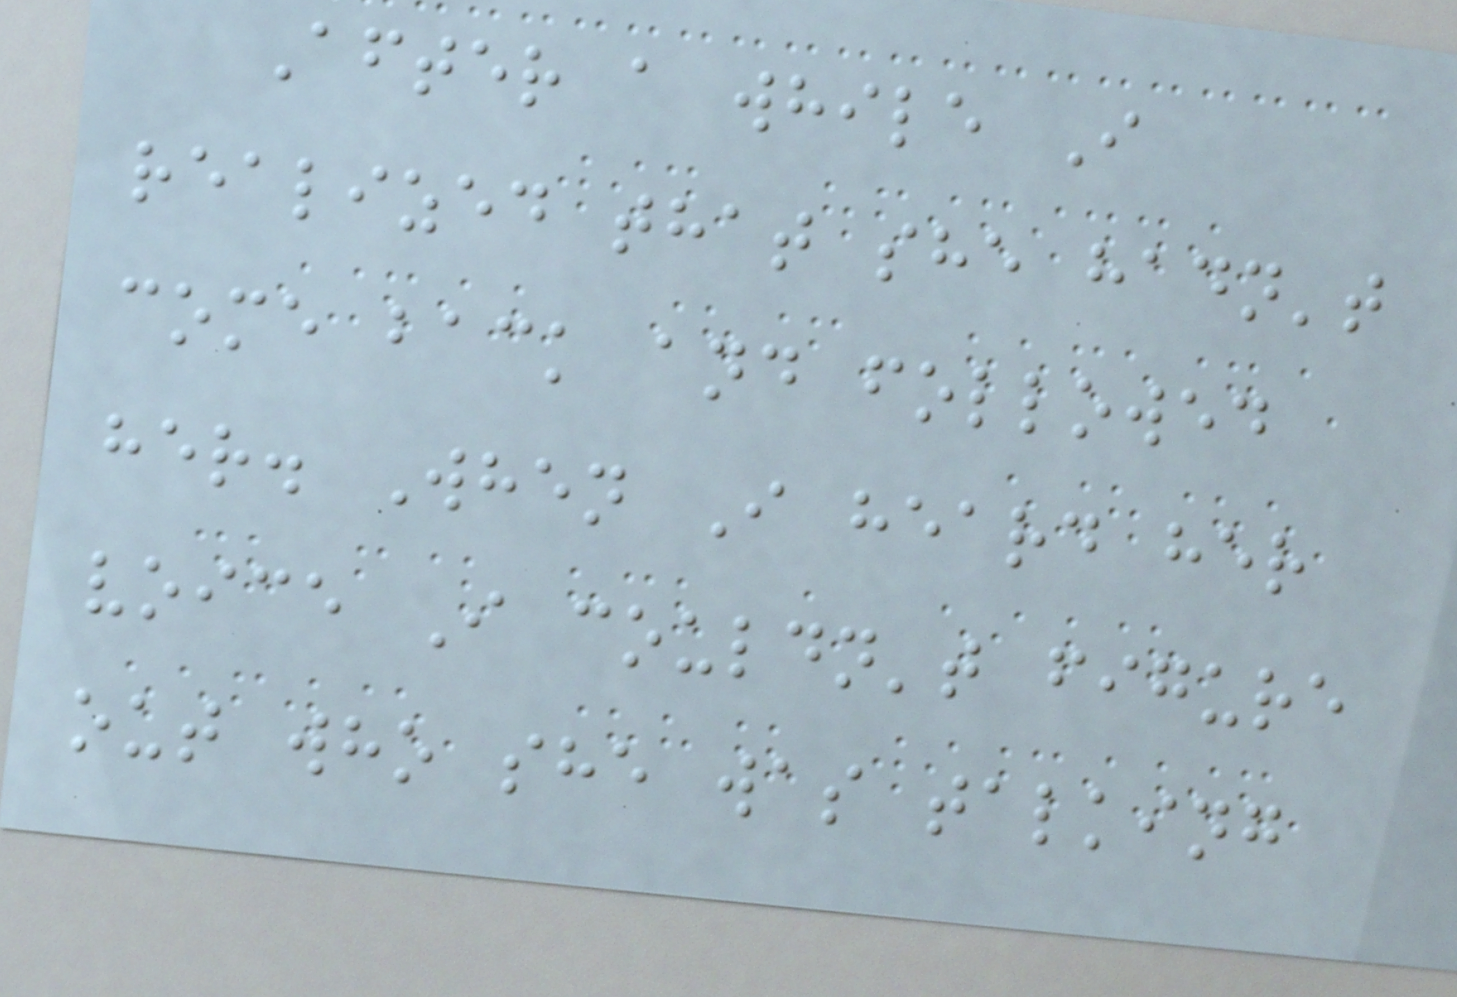After a while I
realized that she hadn't
come back and followed
her. When I heard her
voice I couldn't figure
out who she was talking
